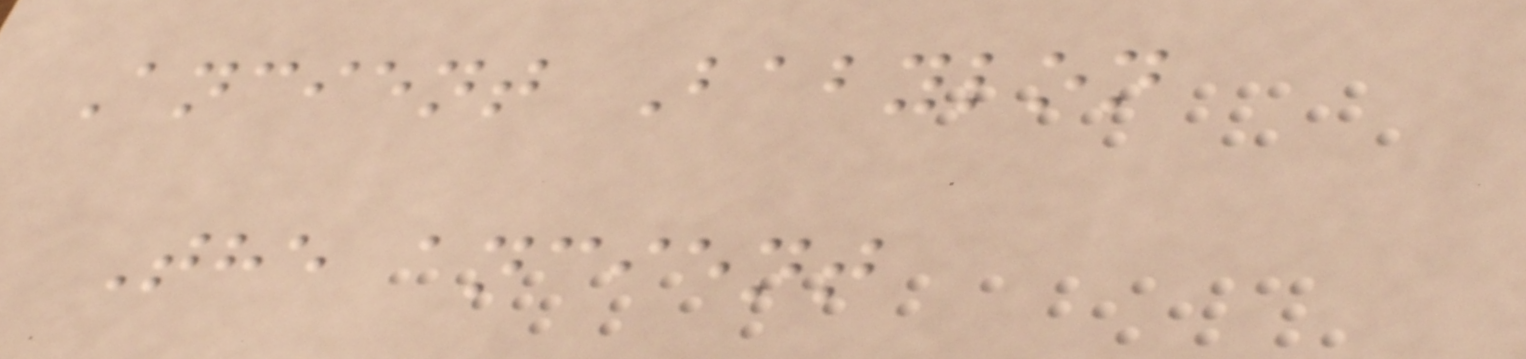Ancient Babylon
The ancient
